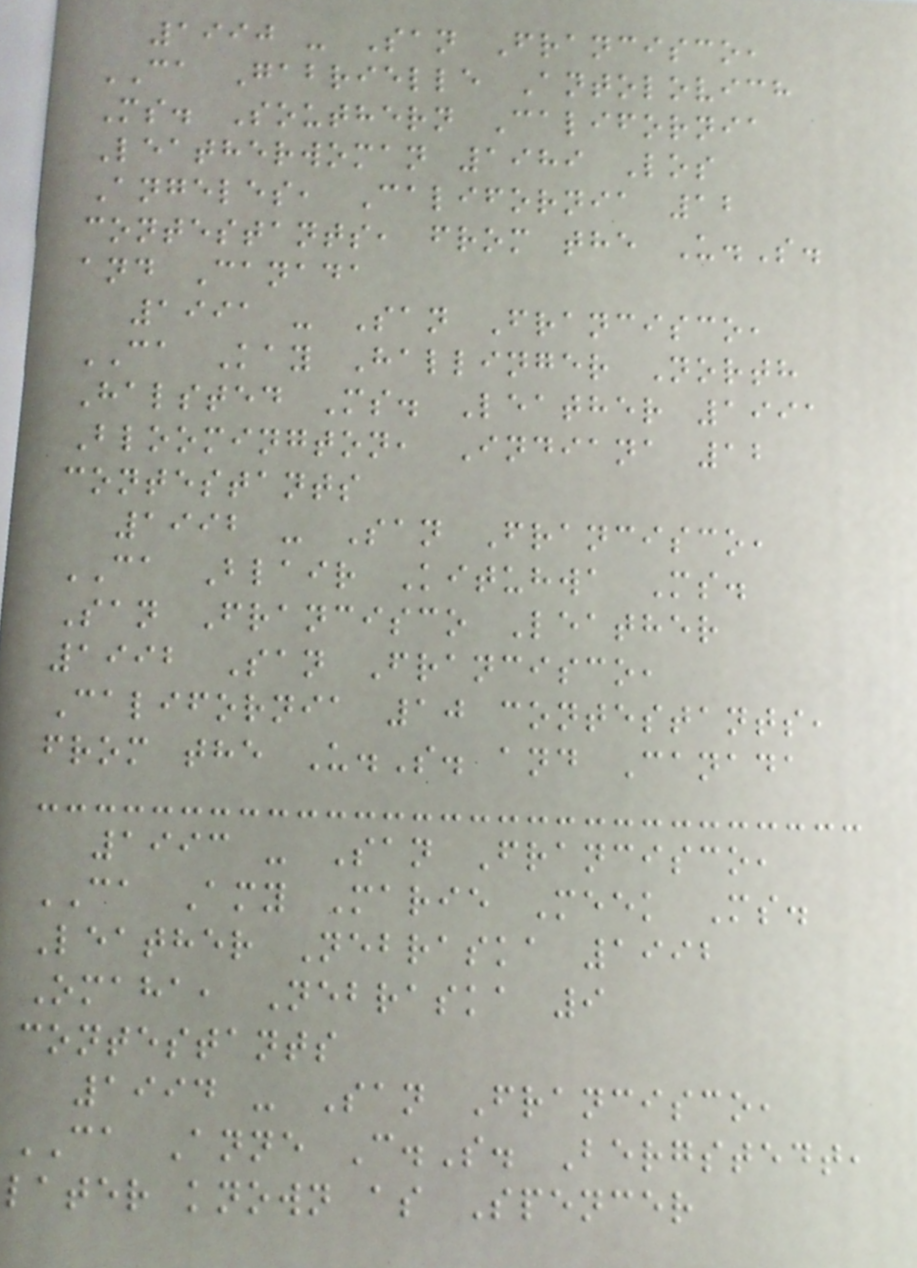1990 - San Francisco,
CA Gabrielle Antolovich
Ms. Southern California
Leatherwoman 1989 Los
Angeles, California 12
contestants, from the U.S.
and Canada
1991 - San Francisco,
CA Kay Hallinger North
Halsted Ms. Leather 1991
Bloomington, Indiana 12
contestants
1992 - San Francisco,
CA Blair Kituhwa Ms.
San Francisco Leather
1992 San Francisco,
California 10 contestants,
from the U.S. and Canada
1993 - San Francisco,
CA Amy Marie Meek Ms.
Leather Nebraska 1992
Omaha, Nebraska 9
contestants
1994 - San Francisco,
CA Anne C.S. Bergstedt,
later known as Spencer
